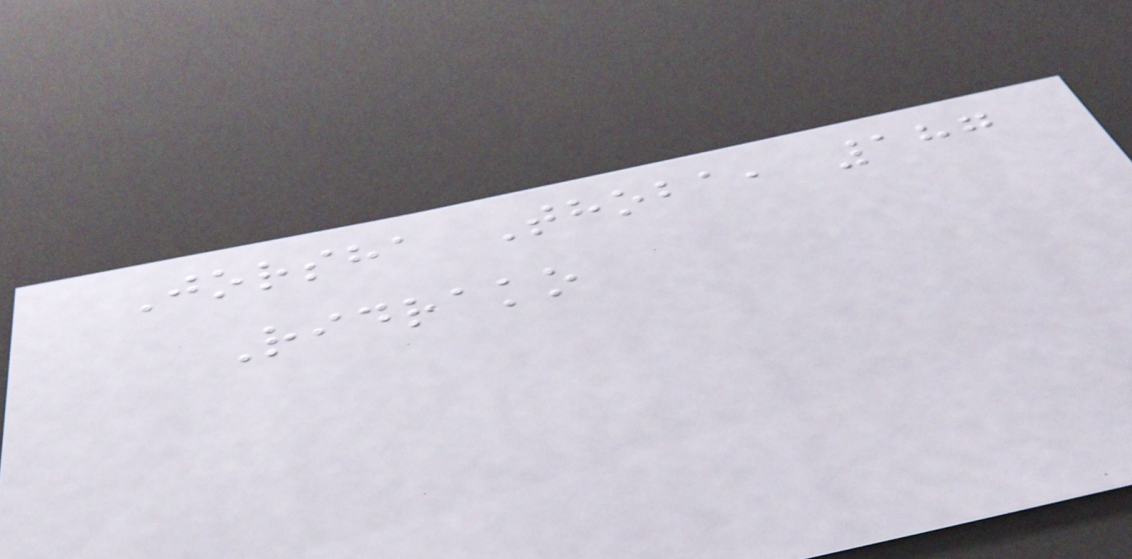Jorsha Thoba, 187
Ridrako
